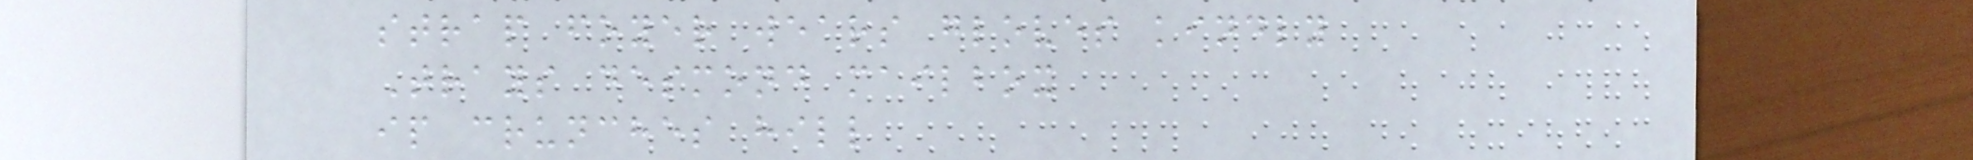strap foyer wears gloves kindly
Trays desmond mailbox
ip crunches hill
